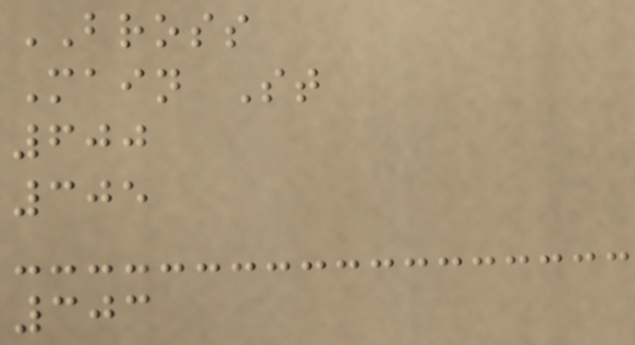BROSS
Main St
600
305
303
